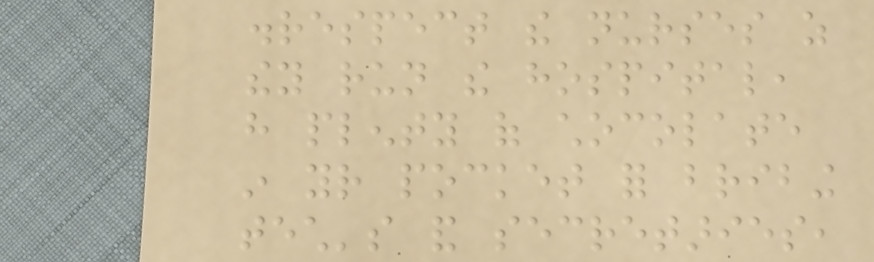disrespect the nurses as
they run the hospital,
have plenty of chocolate
in your pocket for bribing
tech's and secretaries,
